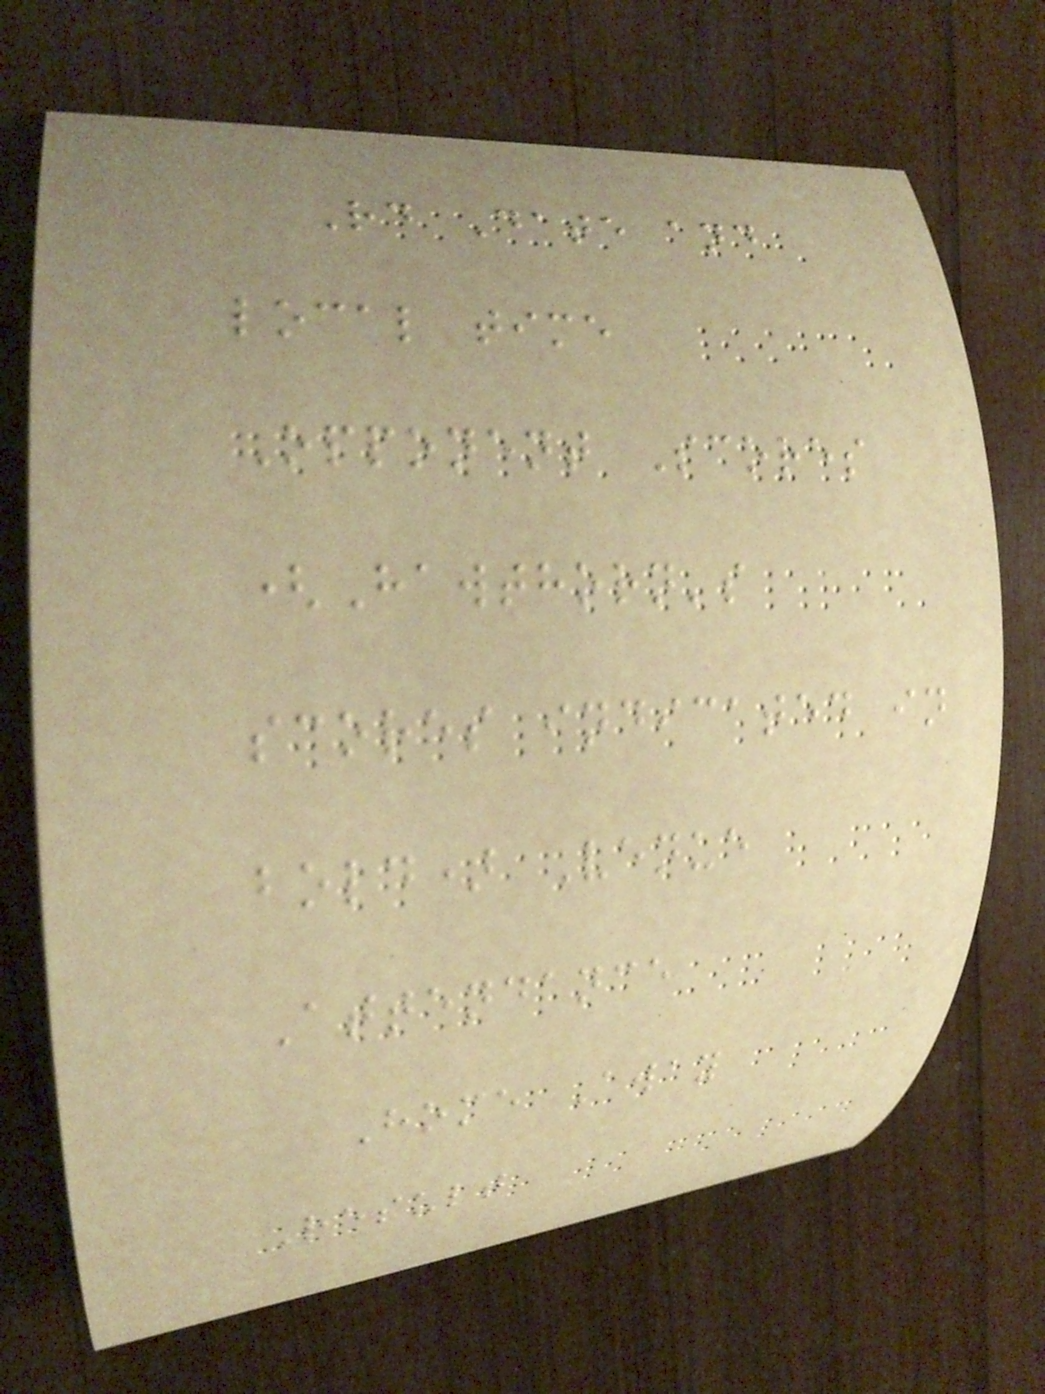Rd Date and
local time
Opponent Scores
(Hawthorn's
scores indicated in
bold) Venue
Attendance
Home Away
Result
